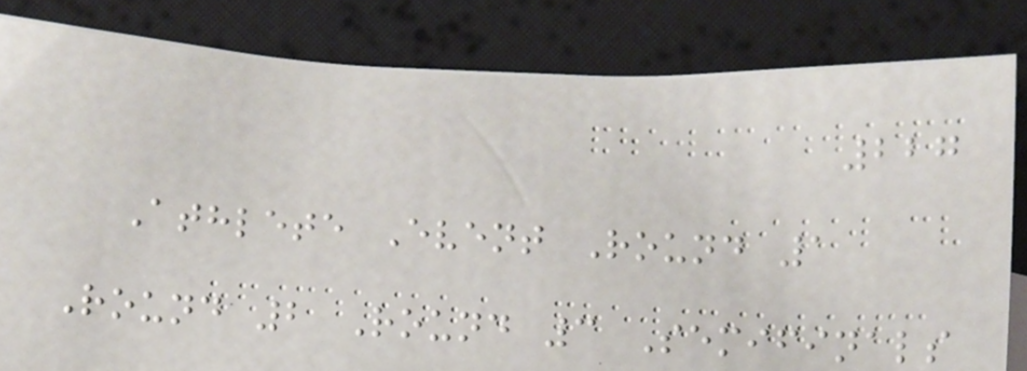227
Athlete Event Round 1
Round 2 Round 3 Semifinals
